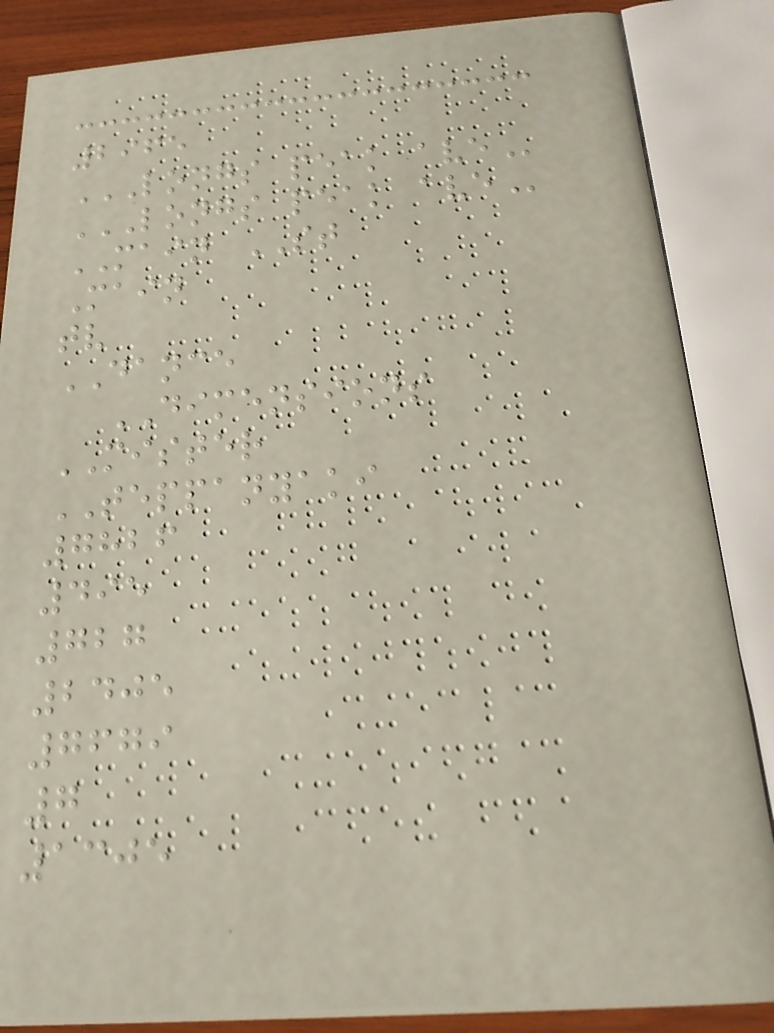2965
LONGS PEAK AVE
LONGS PEAK AVE
MAIN ST
Main
tv
DANCE
DIMENSIONS
MISTER
TEPPANYAKI
7826
495
727
2405
7679
7
1305
